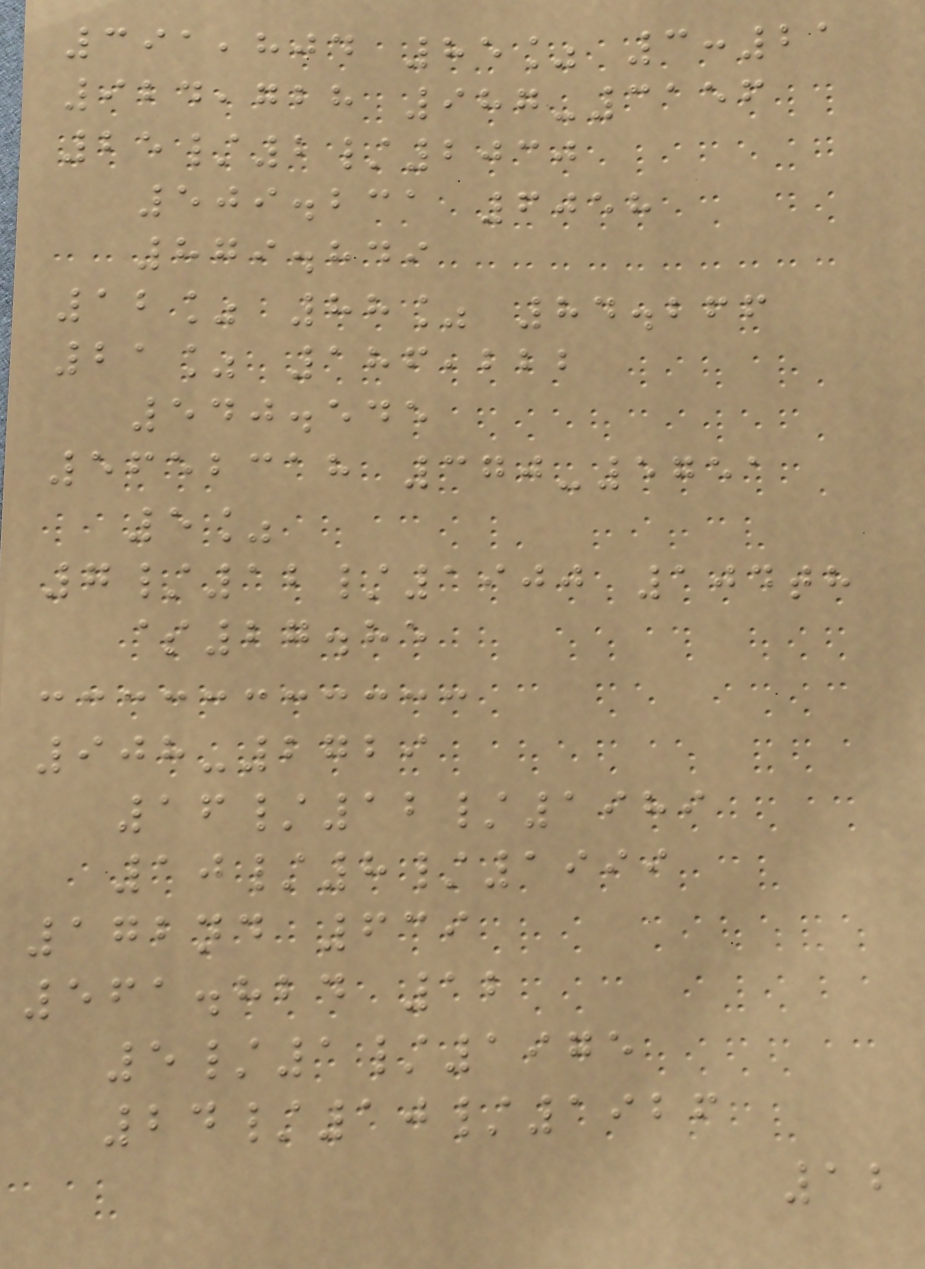391,804 85% 3:21
924,728 987-3156
25/2/2030
509.231 6058
879.849
12% 88% 84.266
21% 186,222
540.545
5652318 370-5751
5%
7/12/1900 104th
$27.85
908-2729
16/12/1989
10/8/1999
172nd 639
561.824 12
5/1/1975
24/10/1926
12
